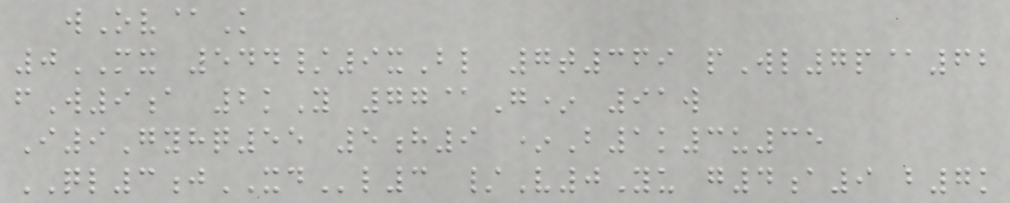wOv@K
0MX 544/9xBl 7t369 pWl7p@62
fW9a 2kY 77@G* 91w
I9Gyhq55 5h9 *B1k3u35
QL3jXDl3 /V0Yu g4a9 b7k
